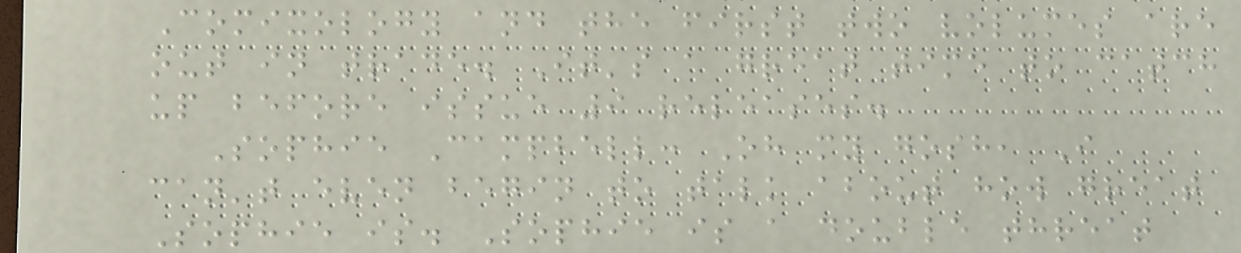Comixology and the first two volumes are
out in trade. It's a great time to catch
up before issue 9 releases.
Sophie Campbell: Oh my gosh, I
can't even begin to talk about how great
Sophie is. Sophie is a double threat
